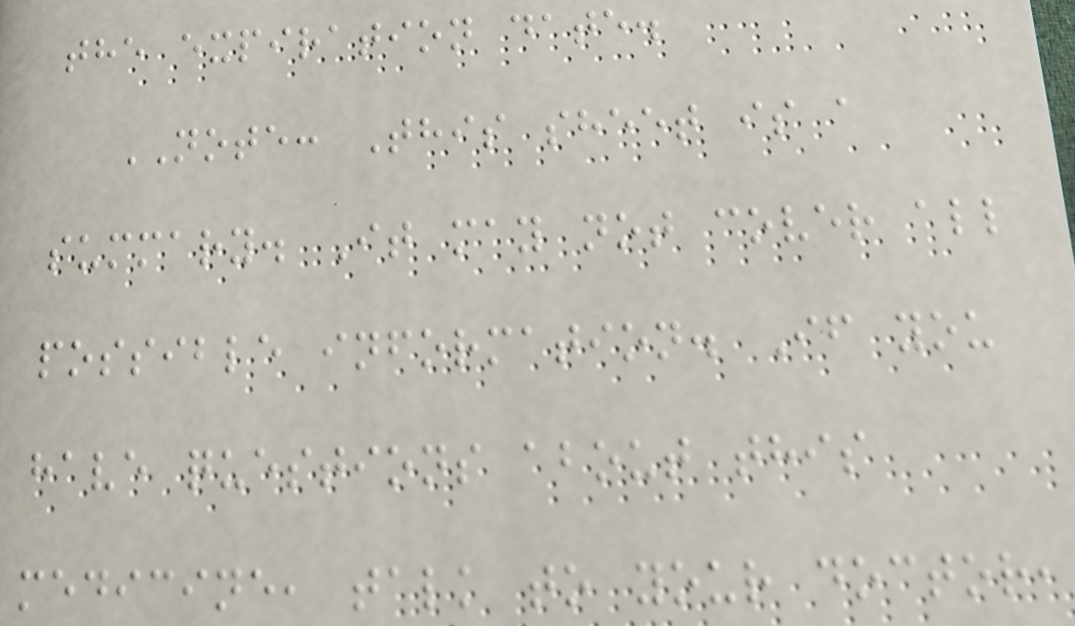the expiration date.
NOTE: This sheet is a
summary. It may not cover all
possible information. If you
have questions about this
medicine, talk to your doctor,
